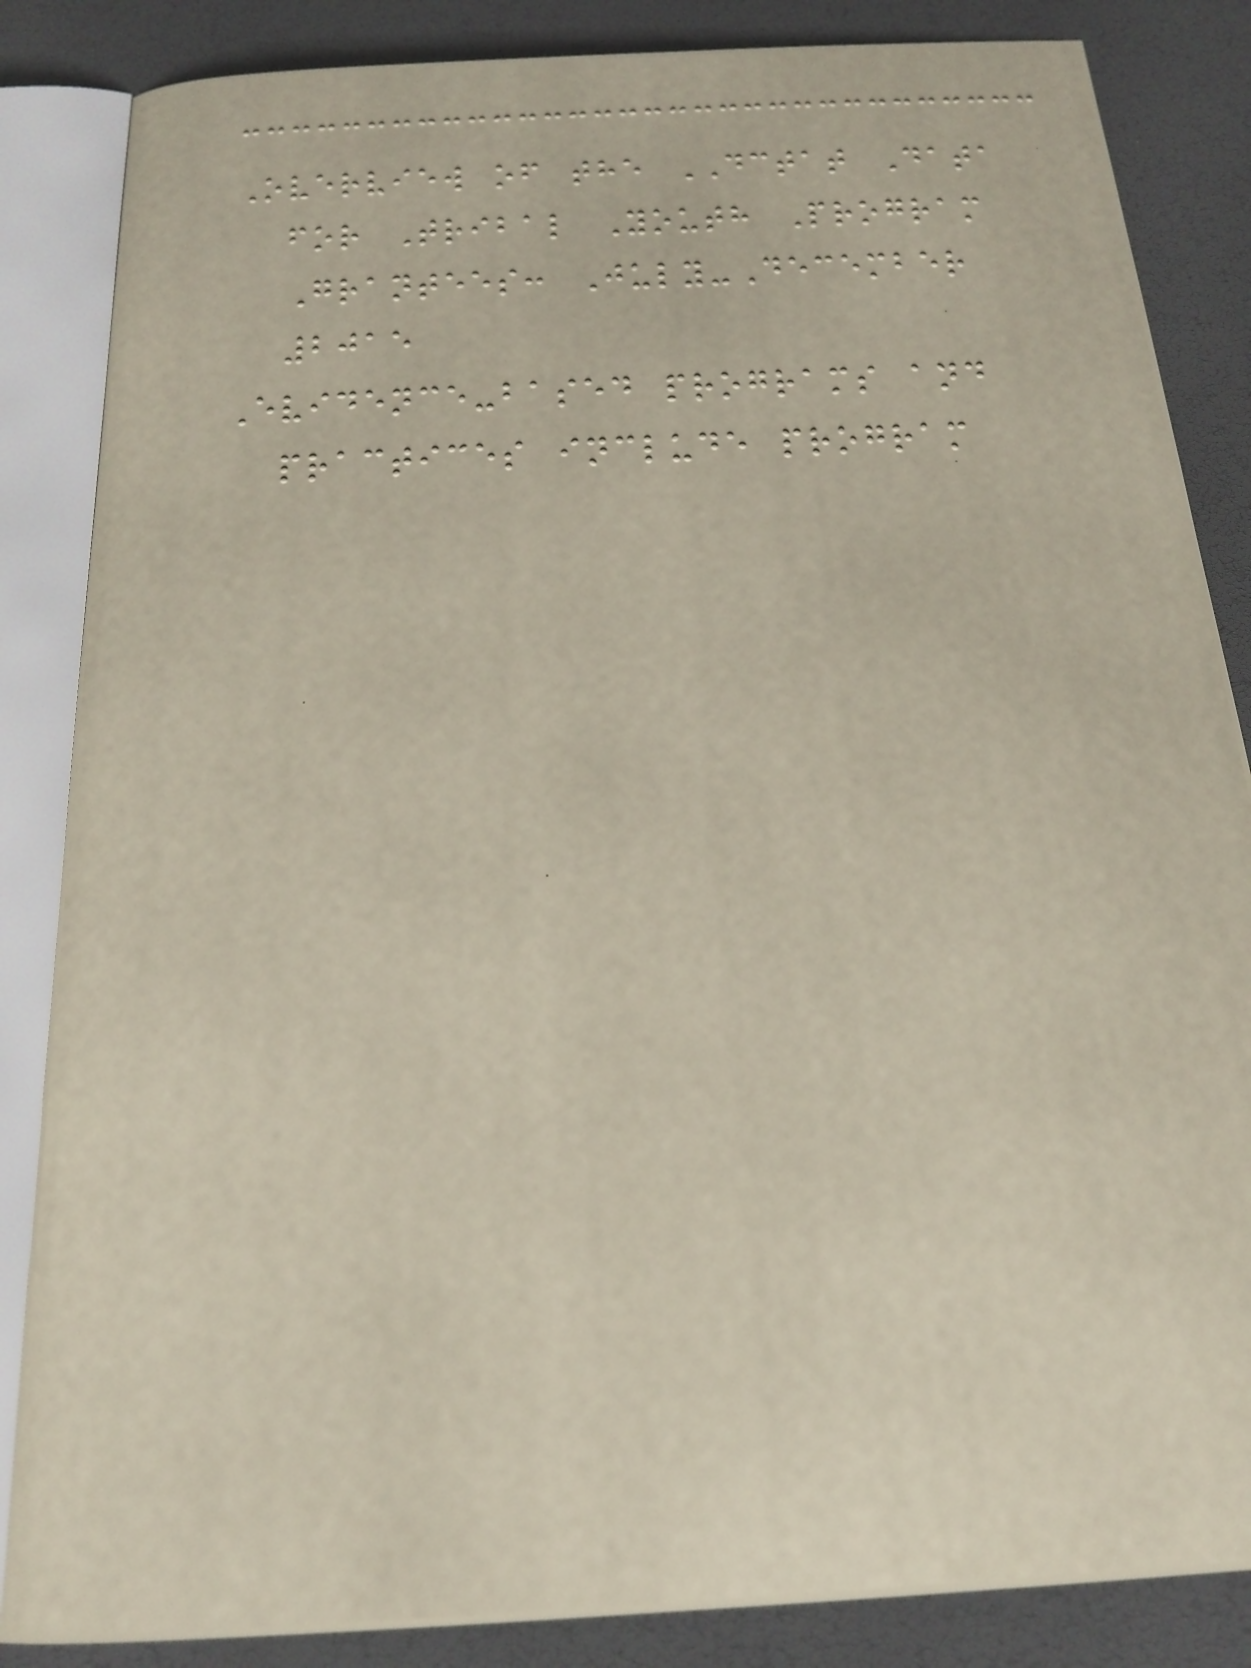Overview of the DCTAT Data
for Tribal Youth Program
Grantees: July-December
2015
Evidence-based programs and
practices include program
